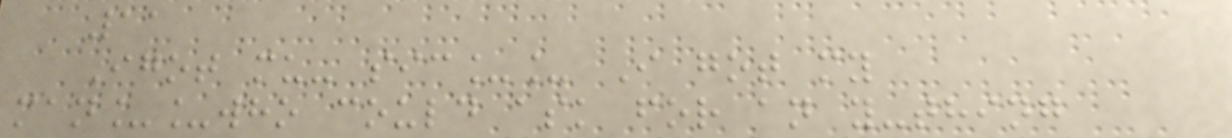11
Igot mu- sic__ I got my
man__who could ask for an y-thing
